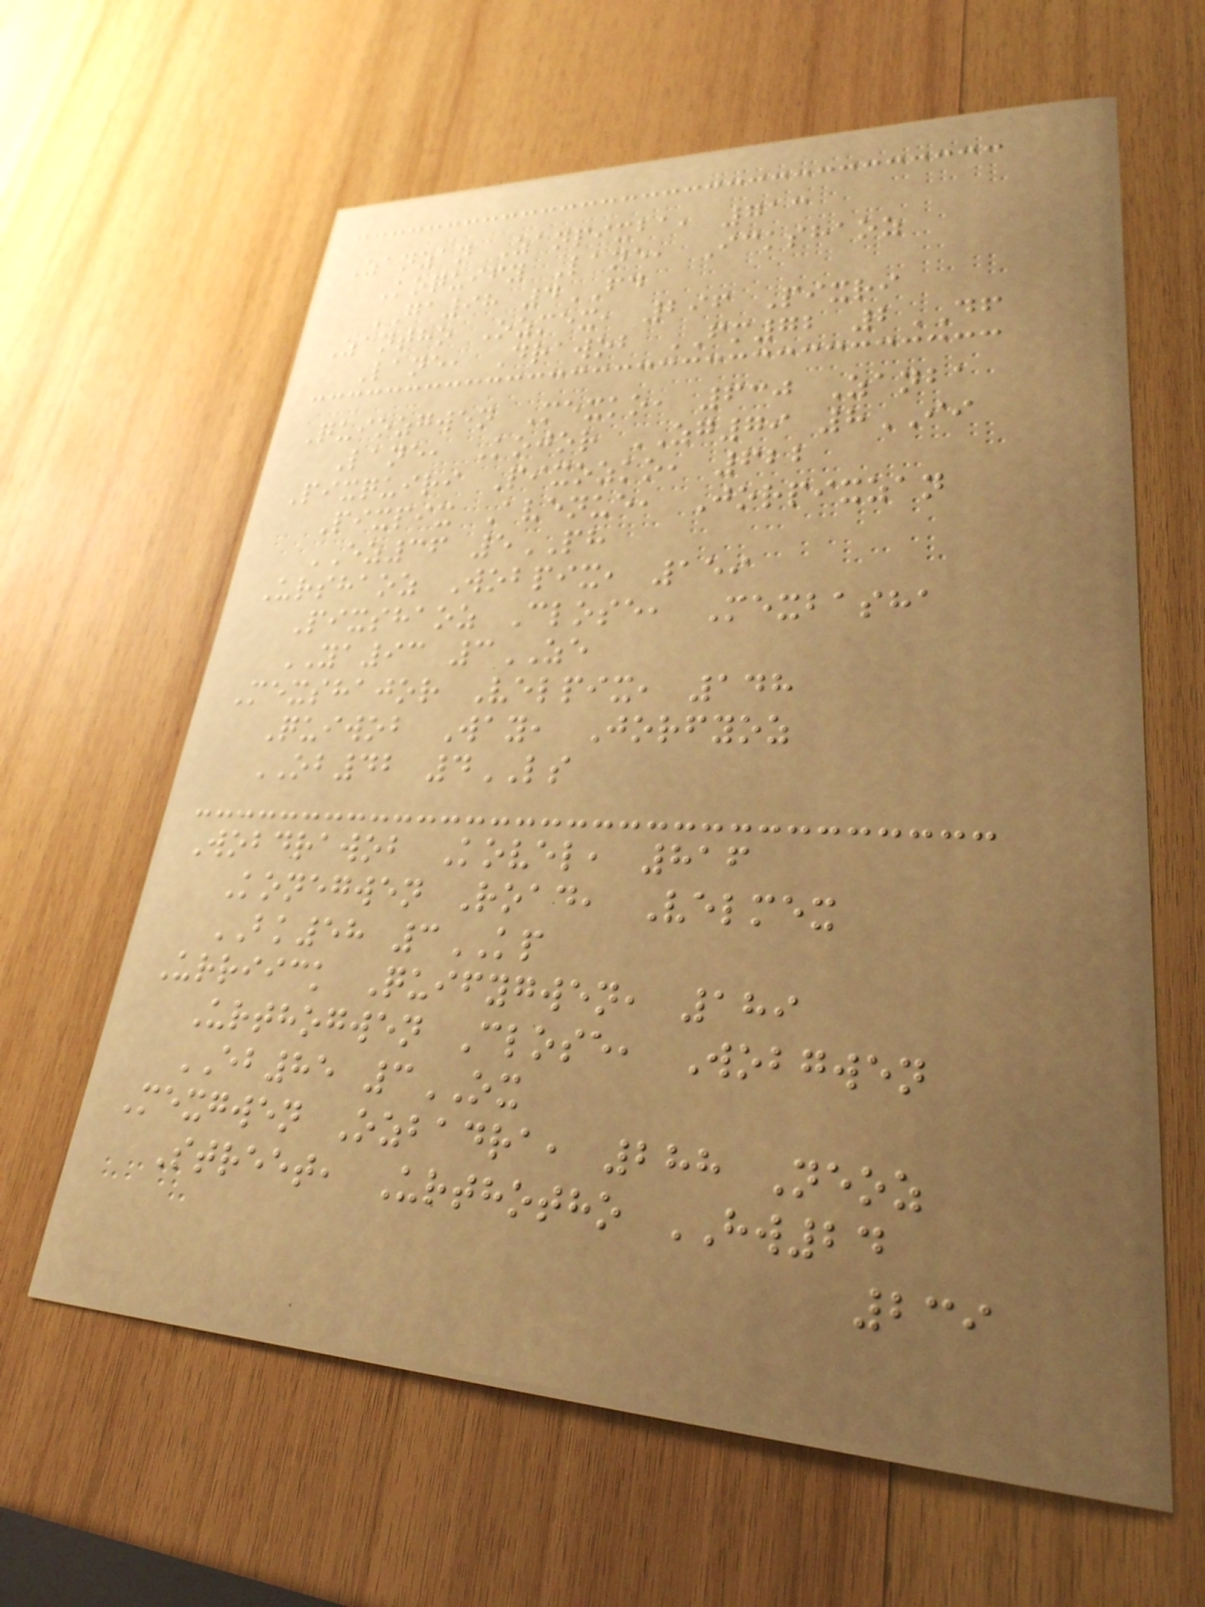Zanzan Zanpixba, 713
Koquify Lane, Ickshaoz
GA98 4FD
Zantho Ozmex, 296 Pixri
Lane, Drawob FM72 2DF
Quiozgwen Mexko, 630 Zanba
Lane, Kojor ZG79 8II
Pixquiri Pixozko, 622
Pixpix Avenue, Jorpixzan
EZ36 5PH
Urshaoz Wobpix, 159
Pixshaoz Close, Mexbasha
YA93 3ZE
Mexshajor Velpix, 148
Quiwob Way, Jorfyoz
OB42 4LS
Wobdrawob Kovel, 816
Konegwen Road, Velmex
BK58 3KP
Urriick Quifygwen, 189
Urthogwen Close, Wobgwen
EB85 3OX
Mexgwen Ozbadra, 288 Neoz
Street, Urthotho HW24
239
